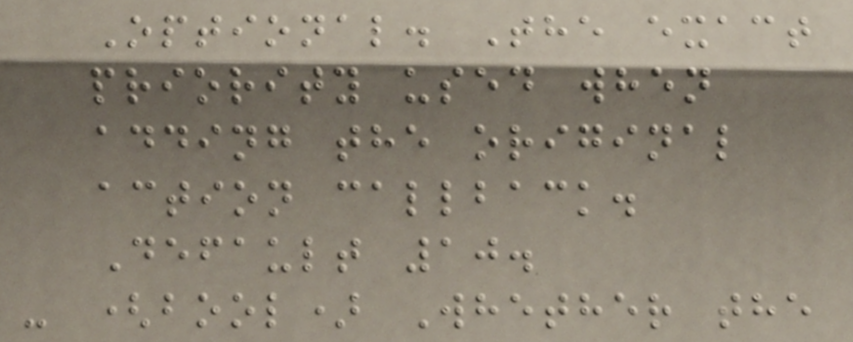Optional. The exact
priority used when
adding the original
action callback.
Default 10.
- (bool) Whether the
